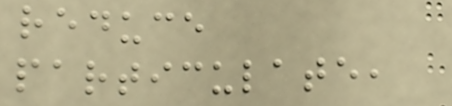reduce
particulate,
